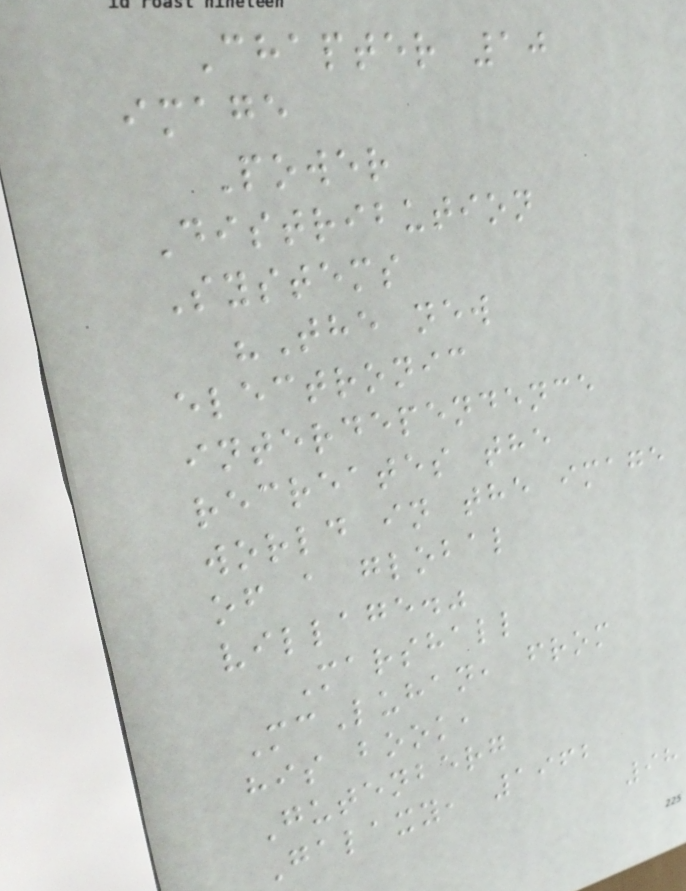Chapter 10
image
Power
Distribution
Systems
"The new
electronic
interdependence
recreates the
world in the image
of a global
village."
Marshall
McLuhan, from
his book,
Gutenberg
Galaxy, 1962
98
